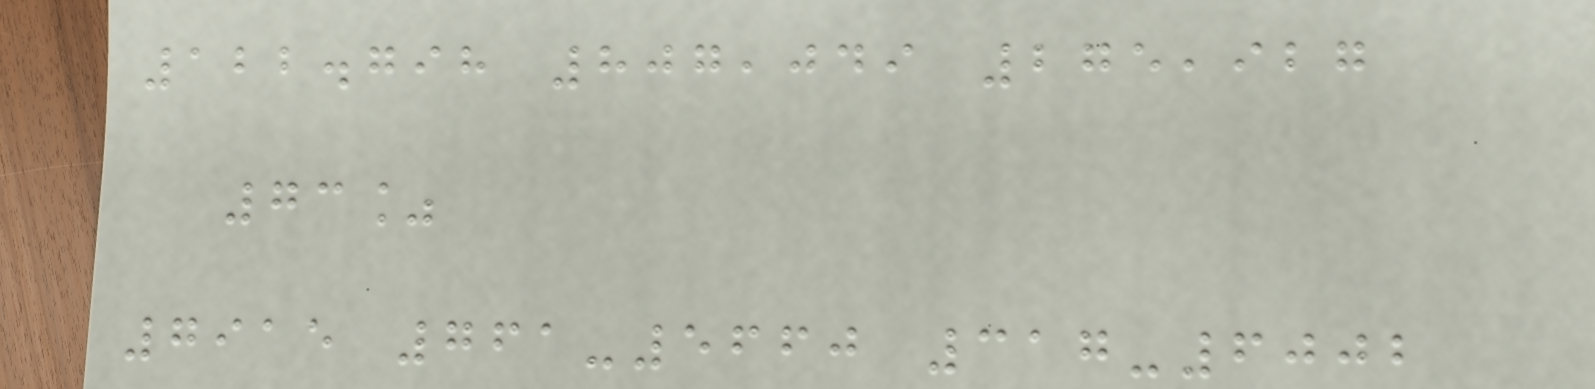122.798 807,049 275,927
73%
7915 761-5660 317-6002
